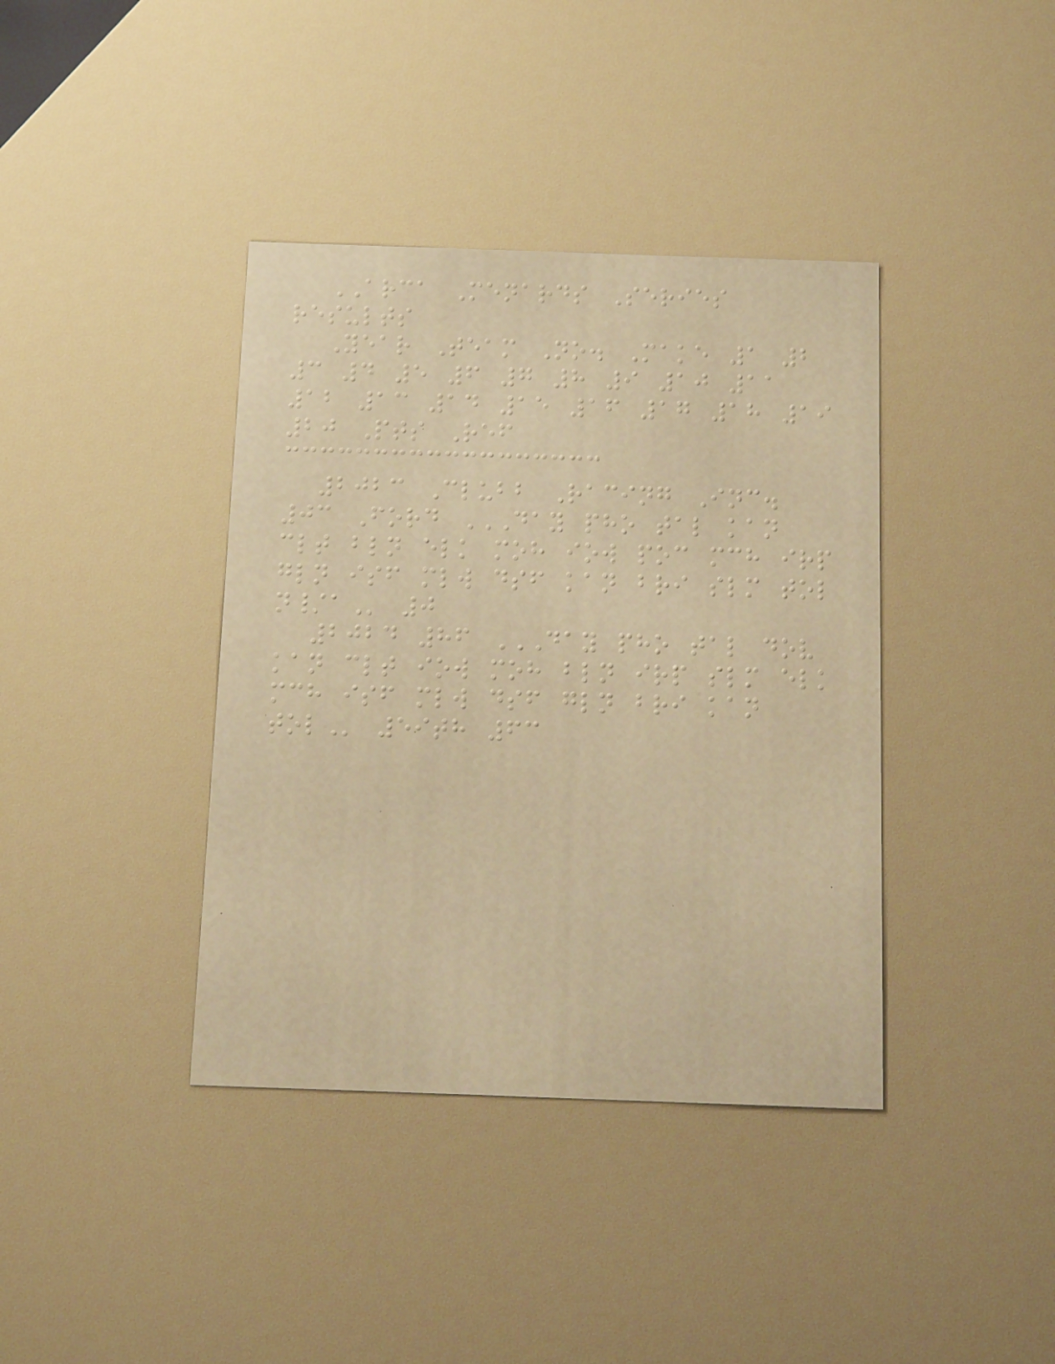ARCA Menards Series
results
Year Team No. Make 1 2
3 4 5 6 7 8 9 10 11
12 13 14 15 16 17 18 19
20 Pts Ref
2023 Clubb Racing Inc.
03 Ford DAY PHO TAL KAN
CLT BLN ELK MOH IOW POC MCH IRP
GLN ISF MLW DSF KAN BRI SLM TOL
N/A 0
2024 86 DAY PHO TAL DOV
KAN CLT IOW MOH BLN IRP SLM ELK
MCH ISF MLW DSF GLN BRI KAN
TOL 59th 63
